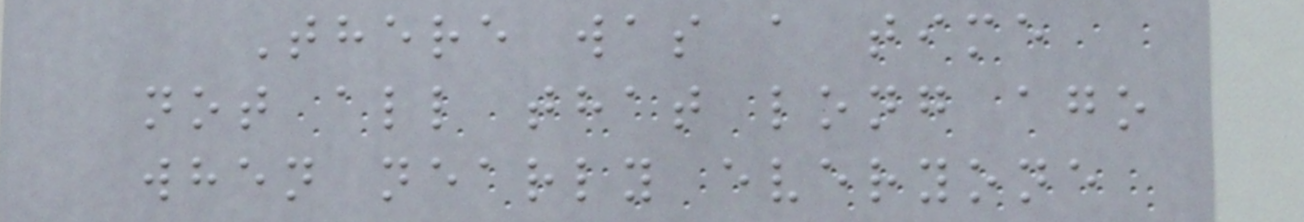There was a time
not all that long ago
when nearly everyone
